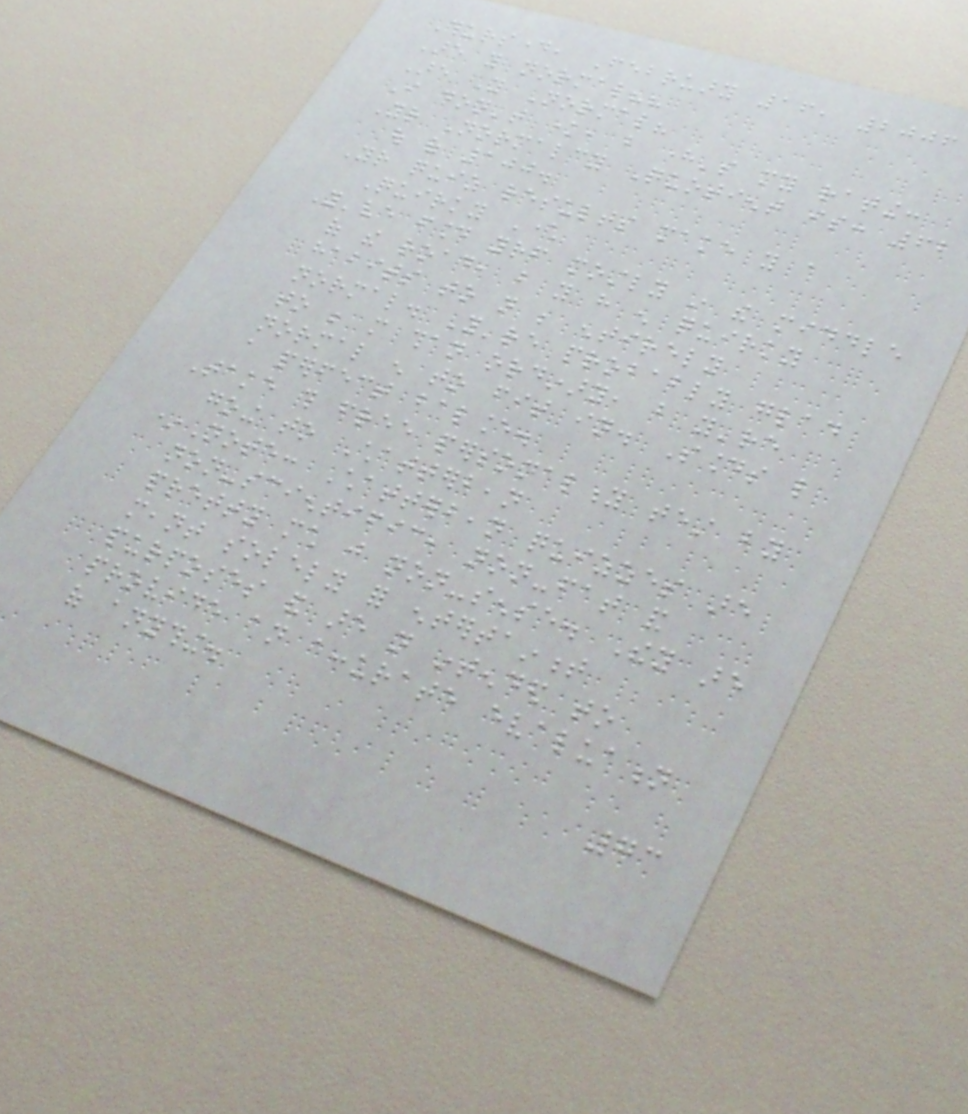Thursday, February 16, 2006
Are you normal??
Are You Normal?
I don't know, but here's my rating:
Your Normalcy Quotient is: 62
out of 100.
Your quiz results make you a
Quirky Character
You've found yourself mostly in the middle
of the road, but you have enough quirky
habits to not be entirely
normal. You're probably glad
to be more than ordinary, but you're
normal enough to fit in. Sounds like
a perfect balance.
Take this free personality test by
going to Chatterbean
*Note: Chatterbean quizzes are
non-scientific, non-fat and
pretty much just non-sense. They are
meant solely for entertainment
purposes and are not intended to
provide an accurate evaluation
of anything.
73
